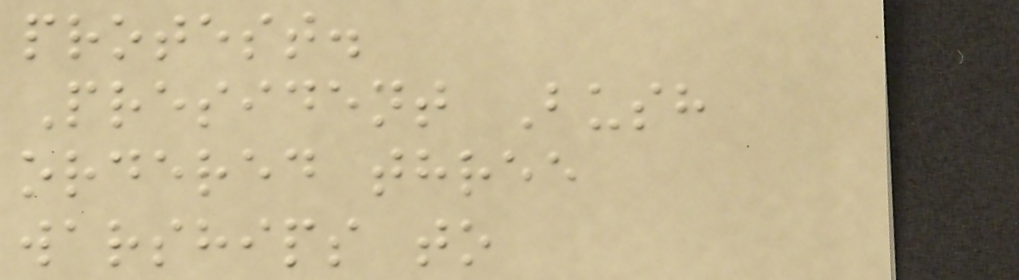protest.
President Bush
ordered three
warships to
